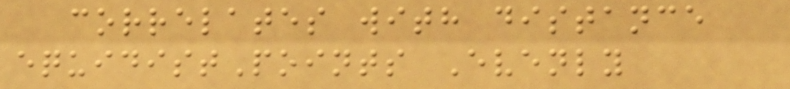correlates with distance
equidistPoints Evenly
